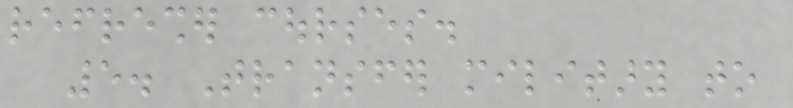refresher courses.
5. Transfer military to
